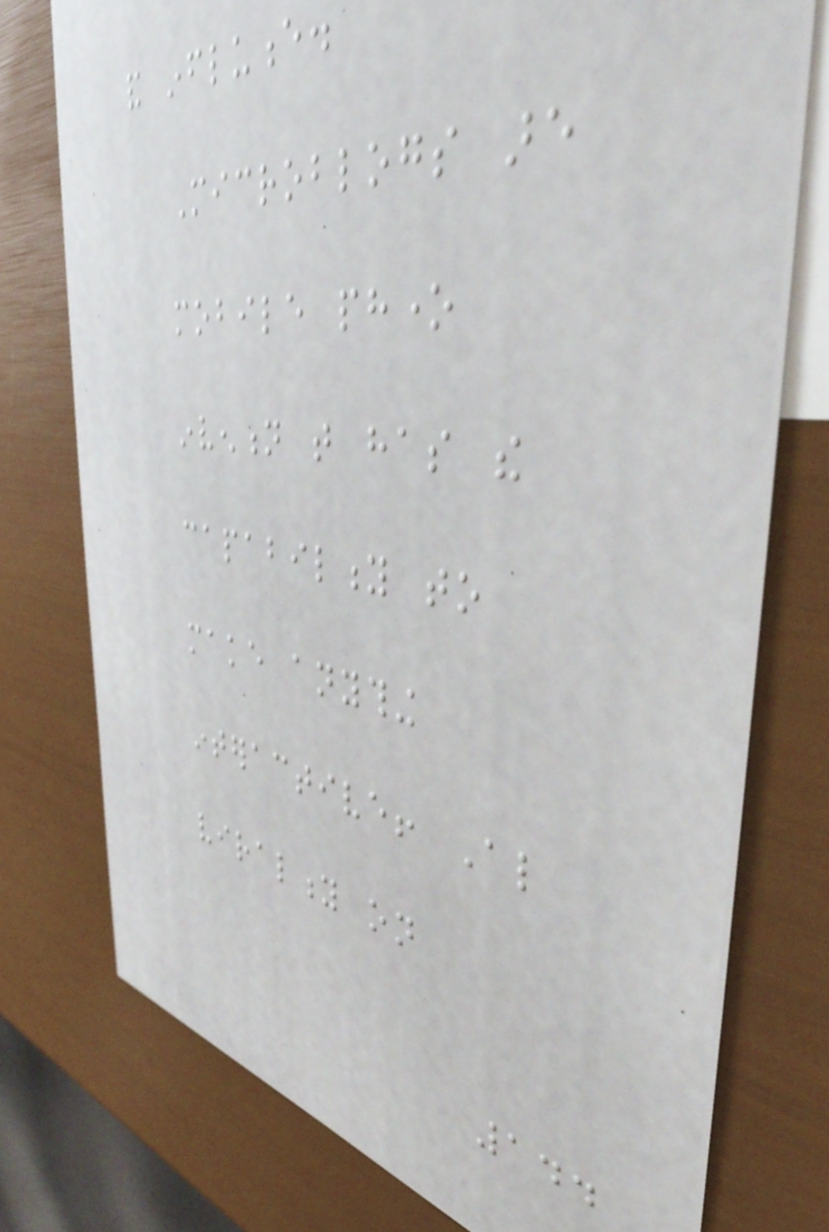and influence.
Microblogs are
mobile phone
invention that has the
capability to
make anything
interactive! Also
virality on
144
